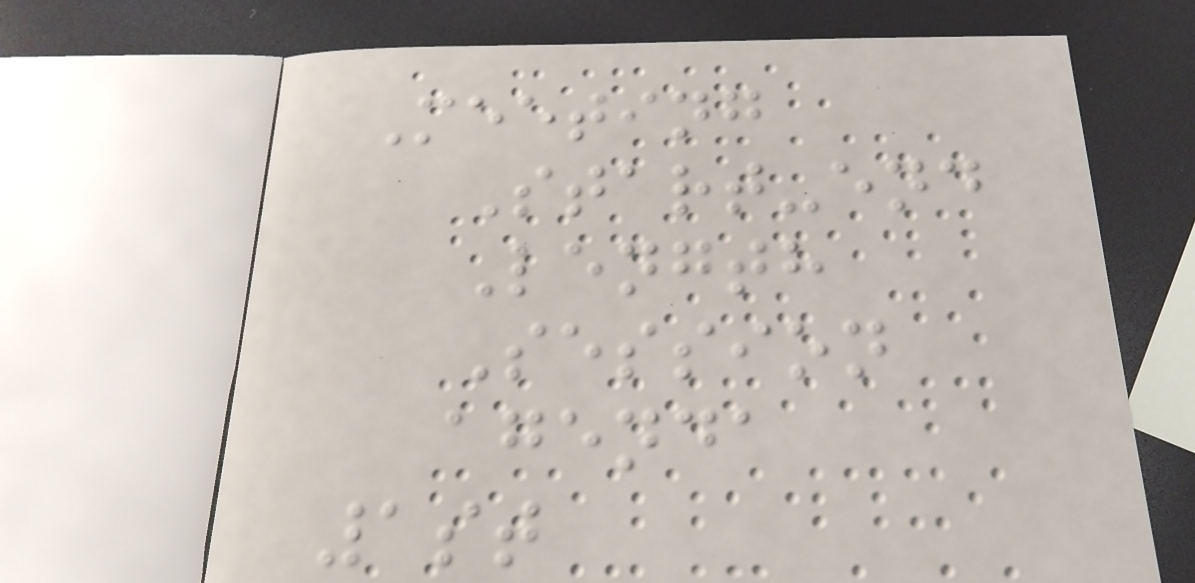Meeting
Start-end
Length
Session
agenda
1st
